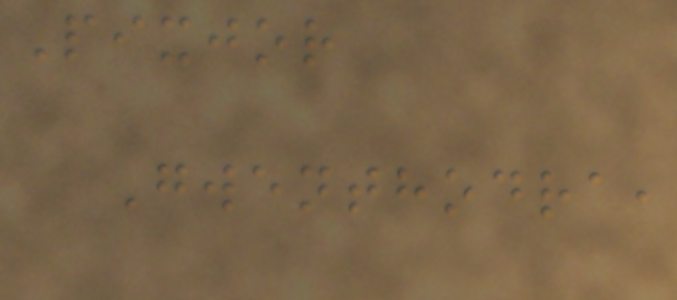Pixjor
Gwenthodra,
